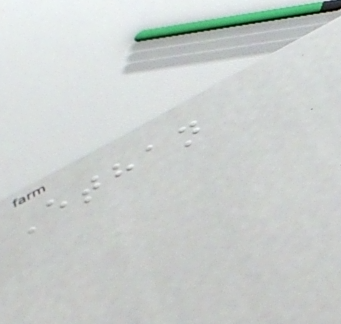Ethan
